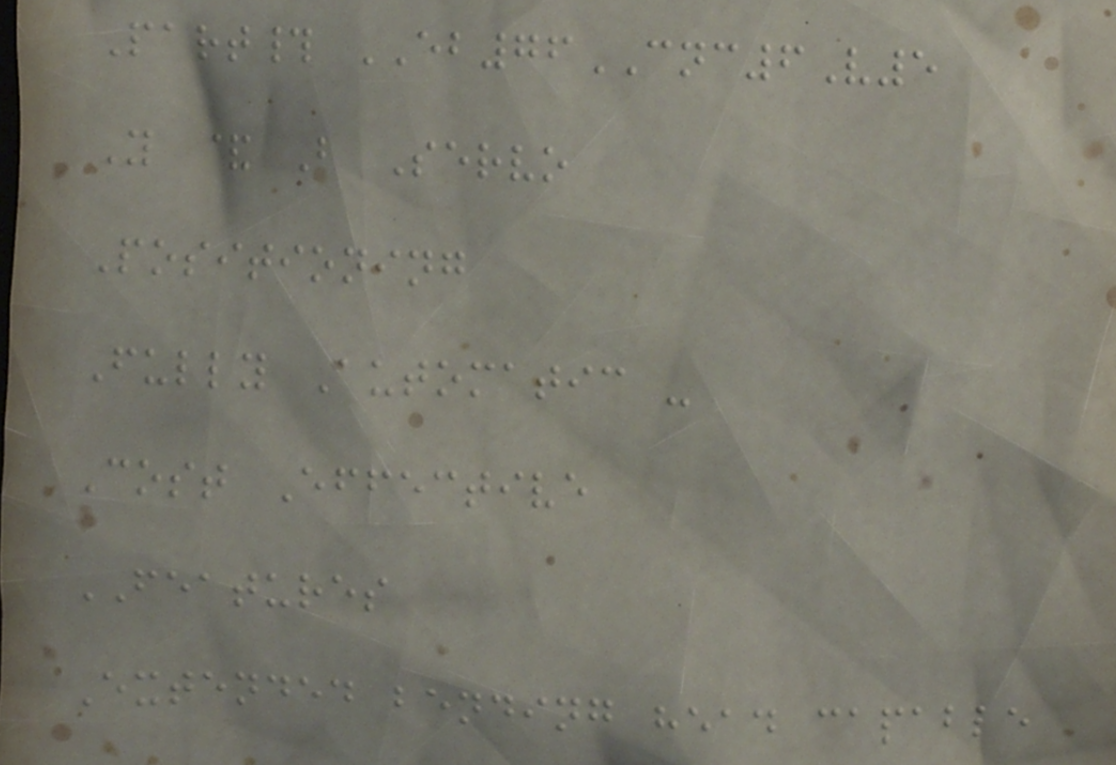Part# EB76CNC6V5
Y & B Servo
Positioning
Fully Automatic -
Cost Effective
FEATURES
Extended bending head capable
